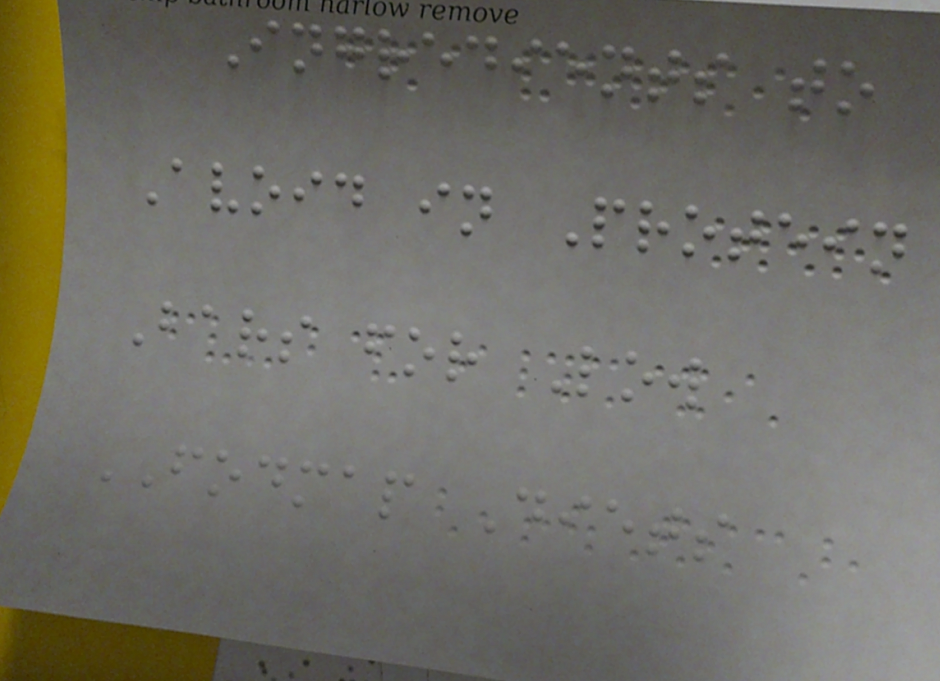Ingredients to
Avoid in Protein
Bars for Low
FODMAP Diets
